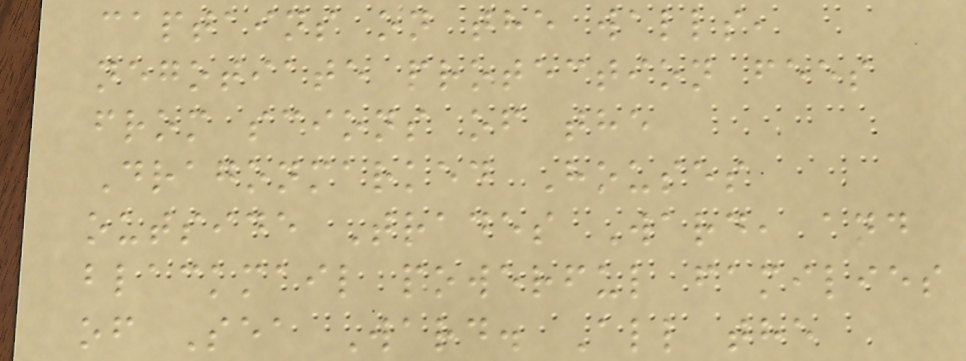captains on the walls,
negotiate protection fees
from scions of the
Dragonmarked Houses
outside Trades Ward, and
blackmail powerful families
of Sea Ward. All the
